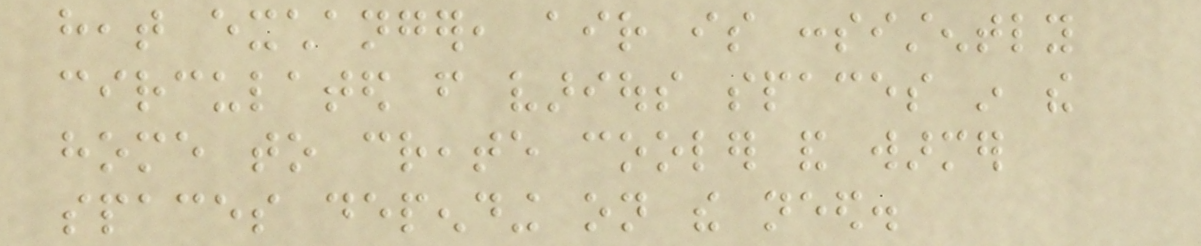heat exchanger, air is consistently
circulated from various spaces in the
home to create cooler and warmer
spaces depending on the need.
